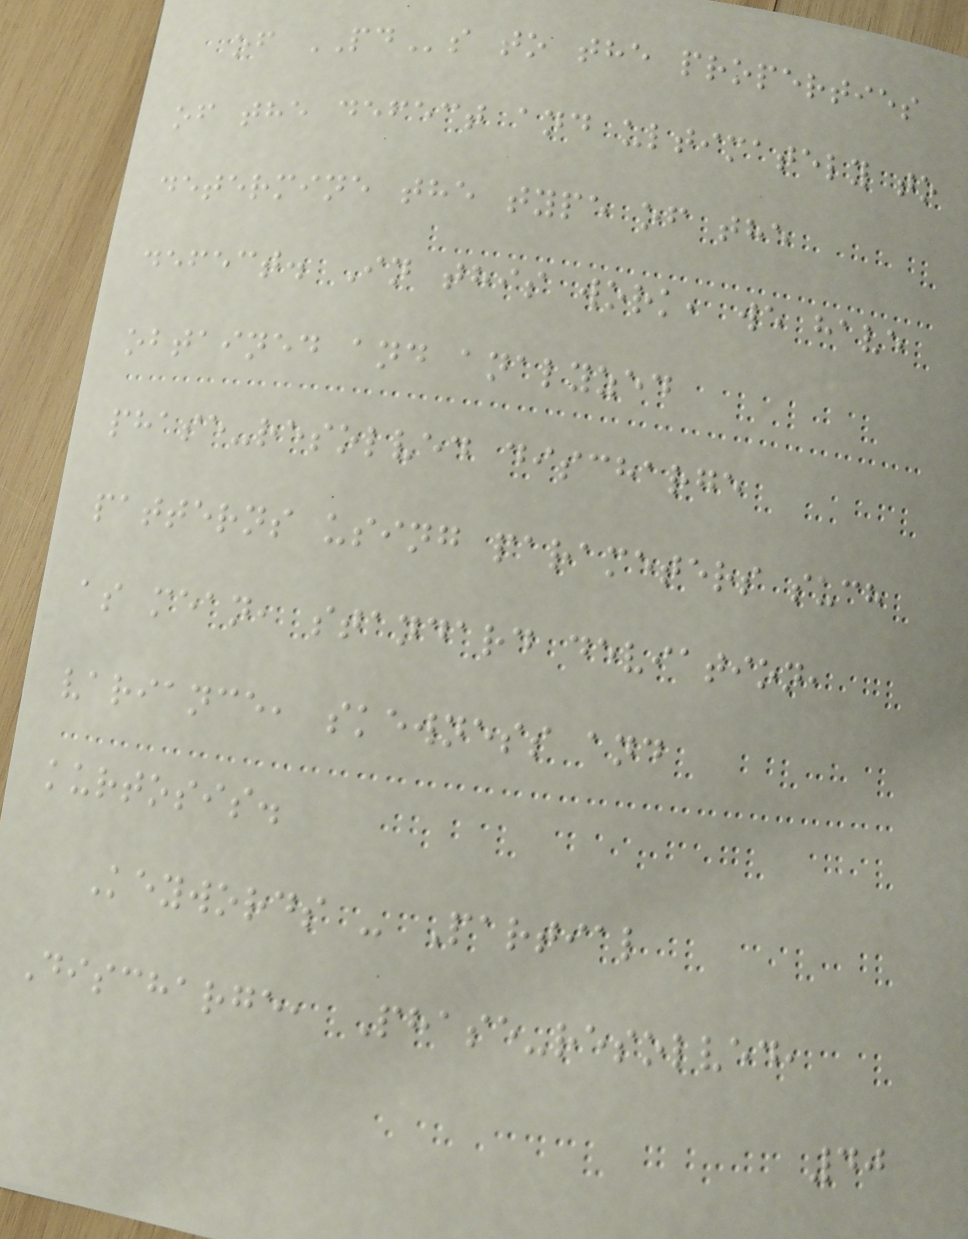of PDs to the properties
of the defect and ultimately to
determine the type of the
defect. In this work, we have
obtained and analyzed
phase-resolved discharge
patterns using parameters such
as mean, standard deviation,
variance, skewness and
kurtosis.
Keywords - Partial
Discharge, Phase-resolved,
40
